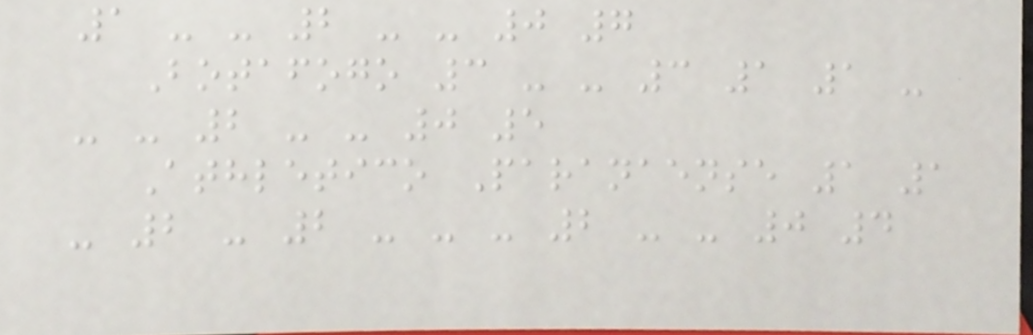1 - - 2 - - 0 7
Botafogo 3 - - 3 1 1 -
- - 2 - - 0 5
Athletico Paranaense 1 1
- 2 - 2 - - - 2 - - 0 4
